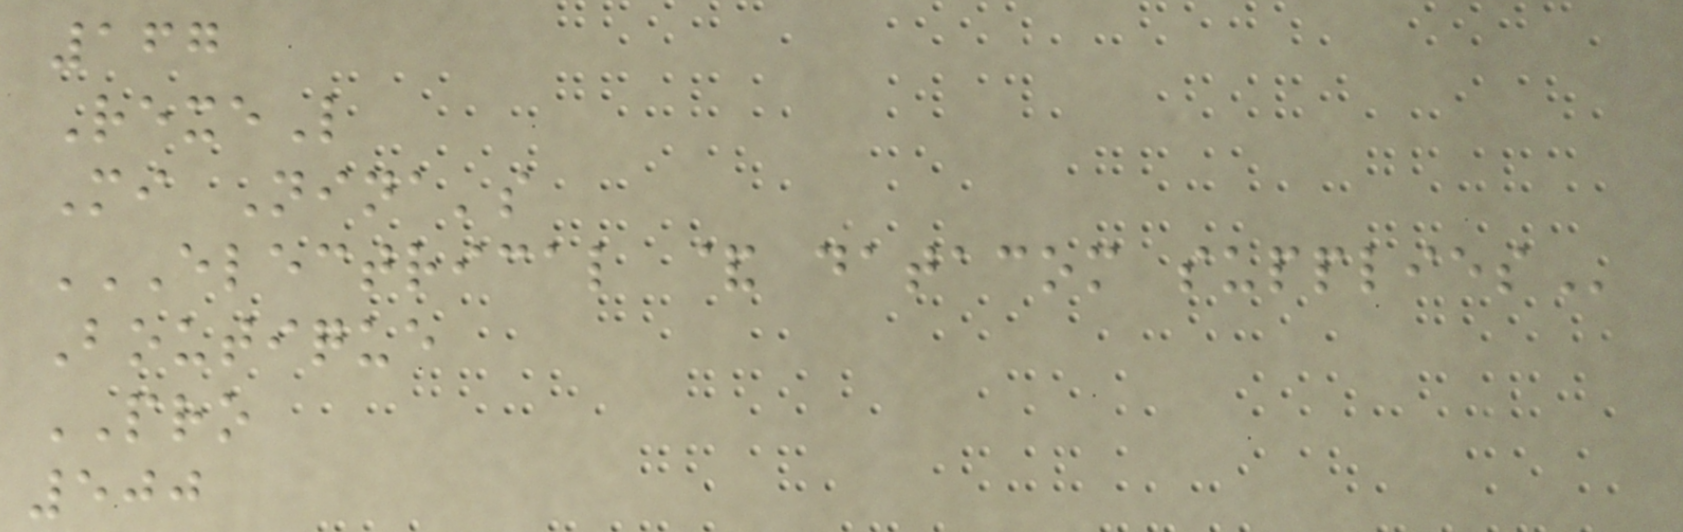167
RexeL
Mi Nina's
ELECTRICAL & DATACOM SUPPLIES
Boutique
PRO
500
